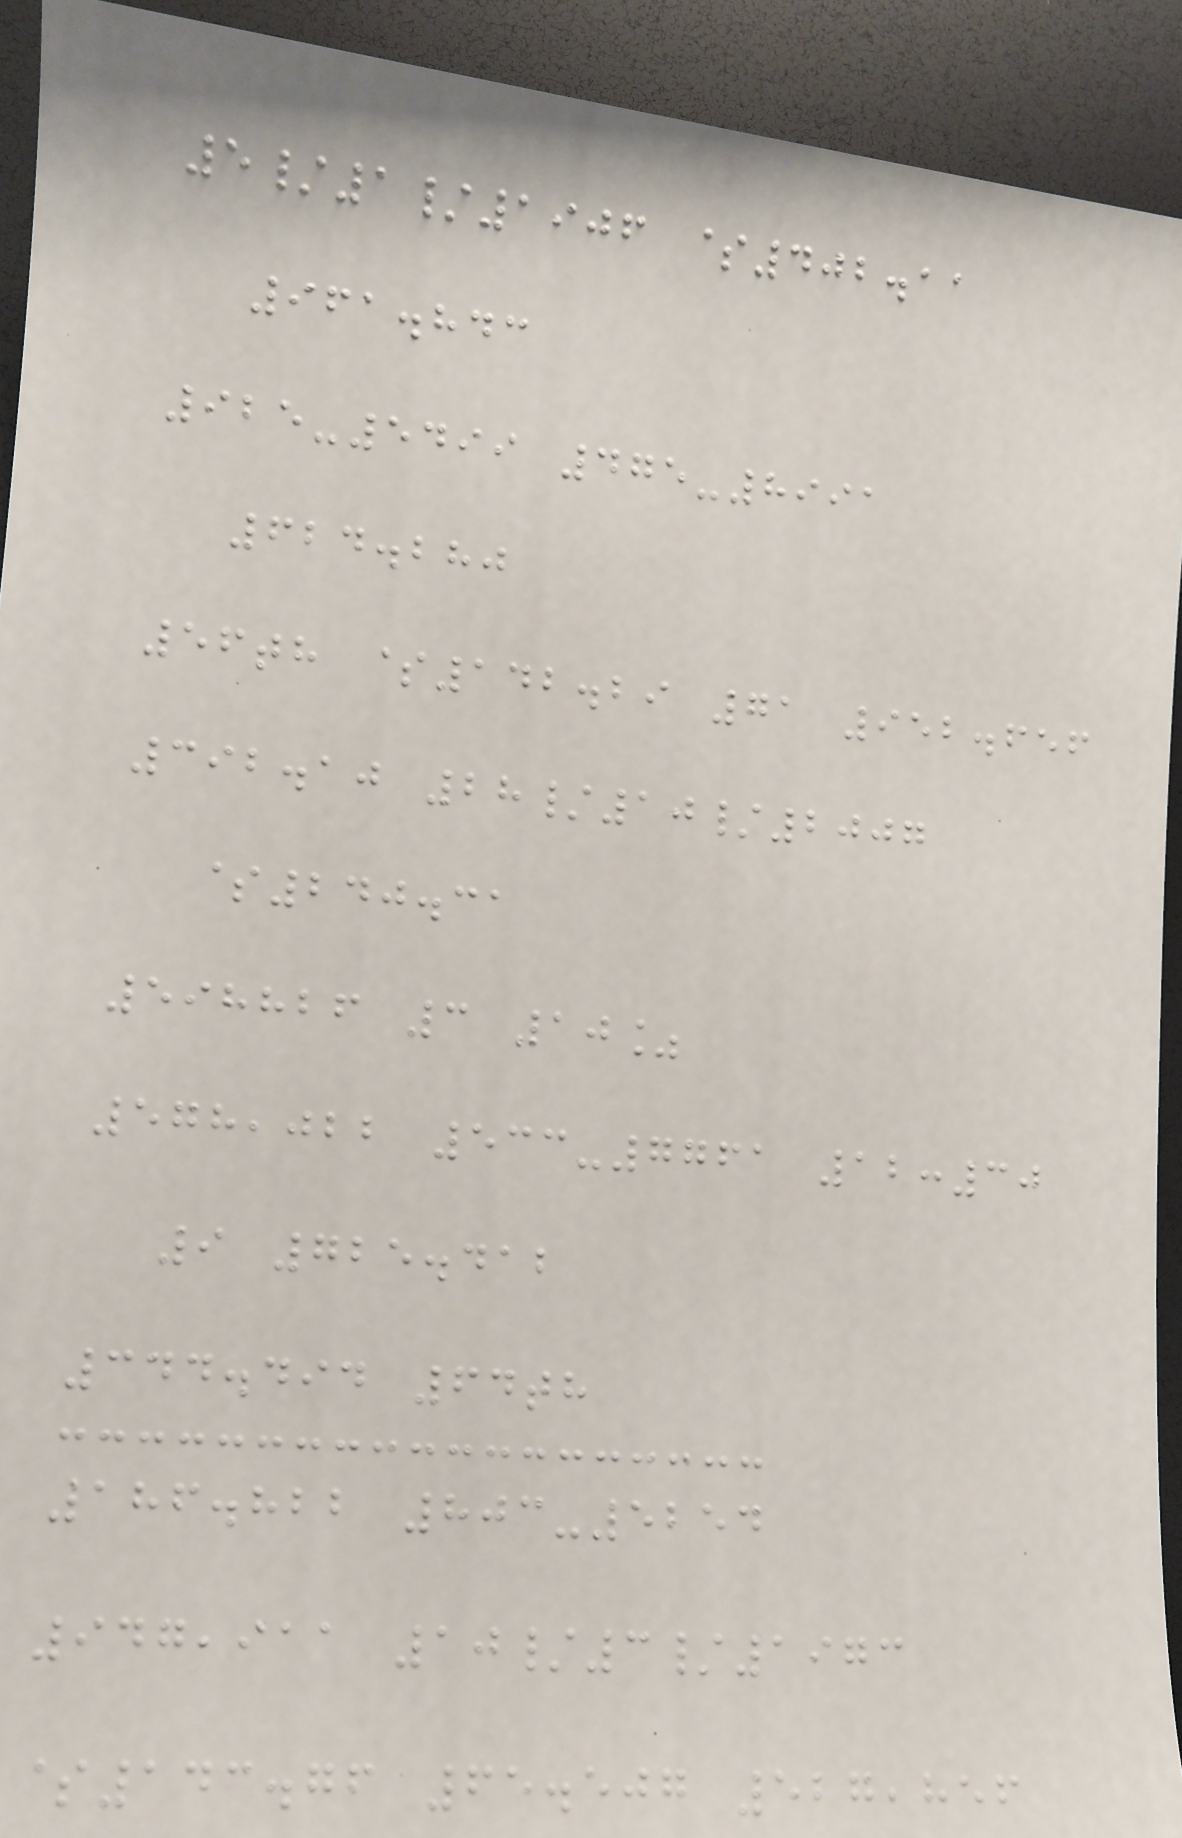5/1/1906 $402.11
961.843
925-5499 475-8991
624.280
56th $142.29 71 952.656
392.10 28/10/2007
$240.31
598826 3 10%
578,022 533-7761 12:30
9 725.412
344.494 64th
186.822 803-5254
947,911 10/3/1973
$143.76 65.507 527,856
